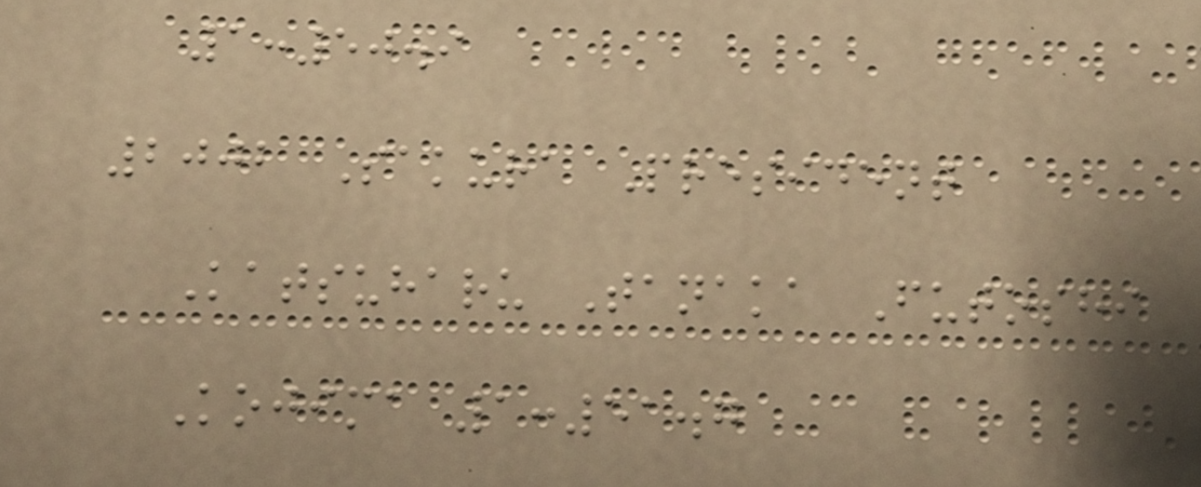1:50.9
2002 Sakura President
Katsuharu Tanaka Futoshi
Kojima 1:51.7
